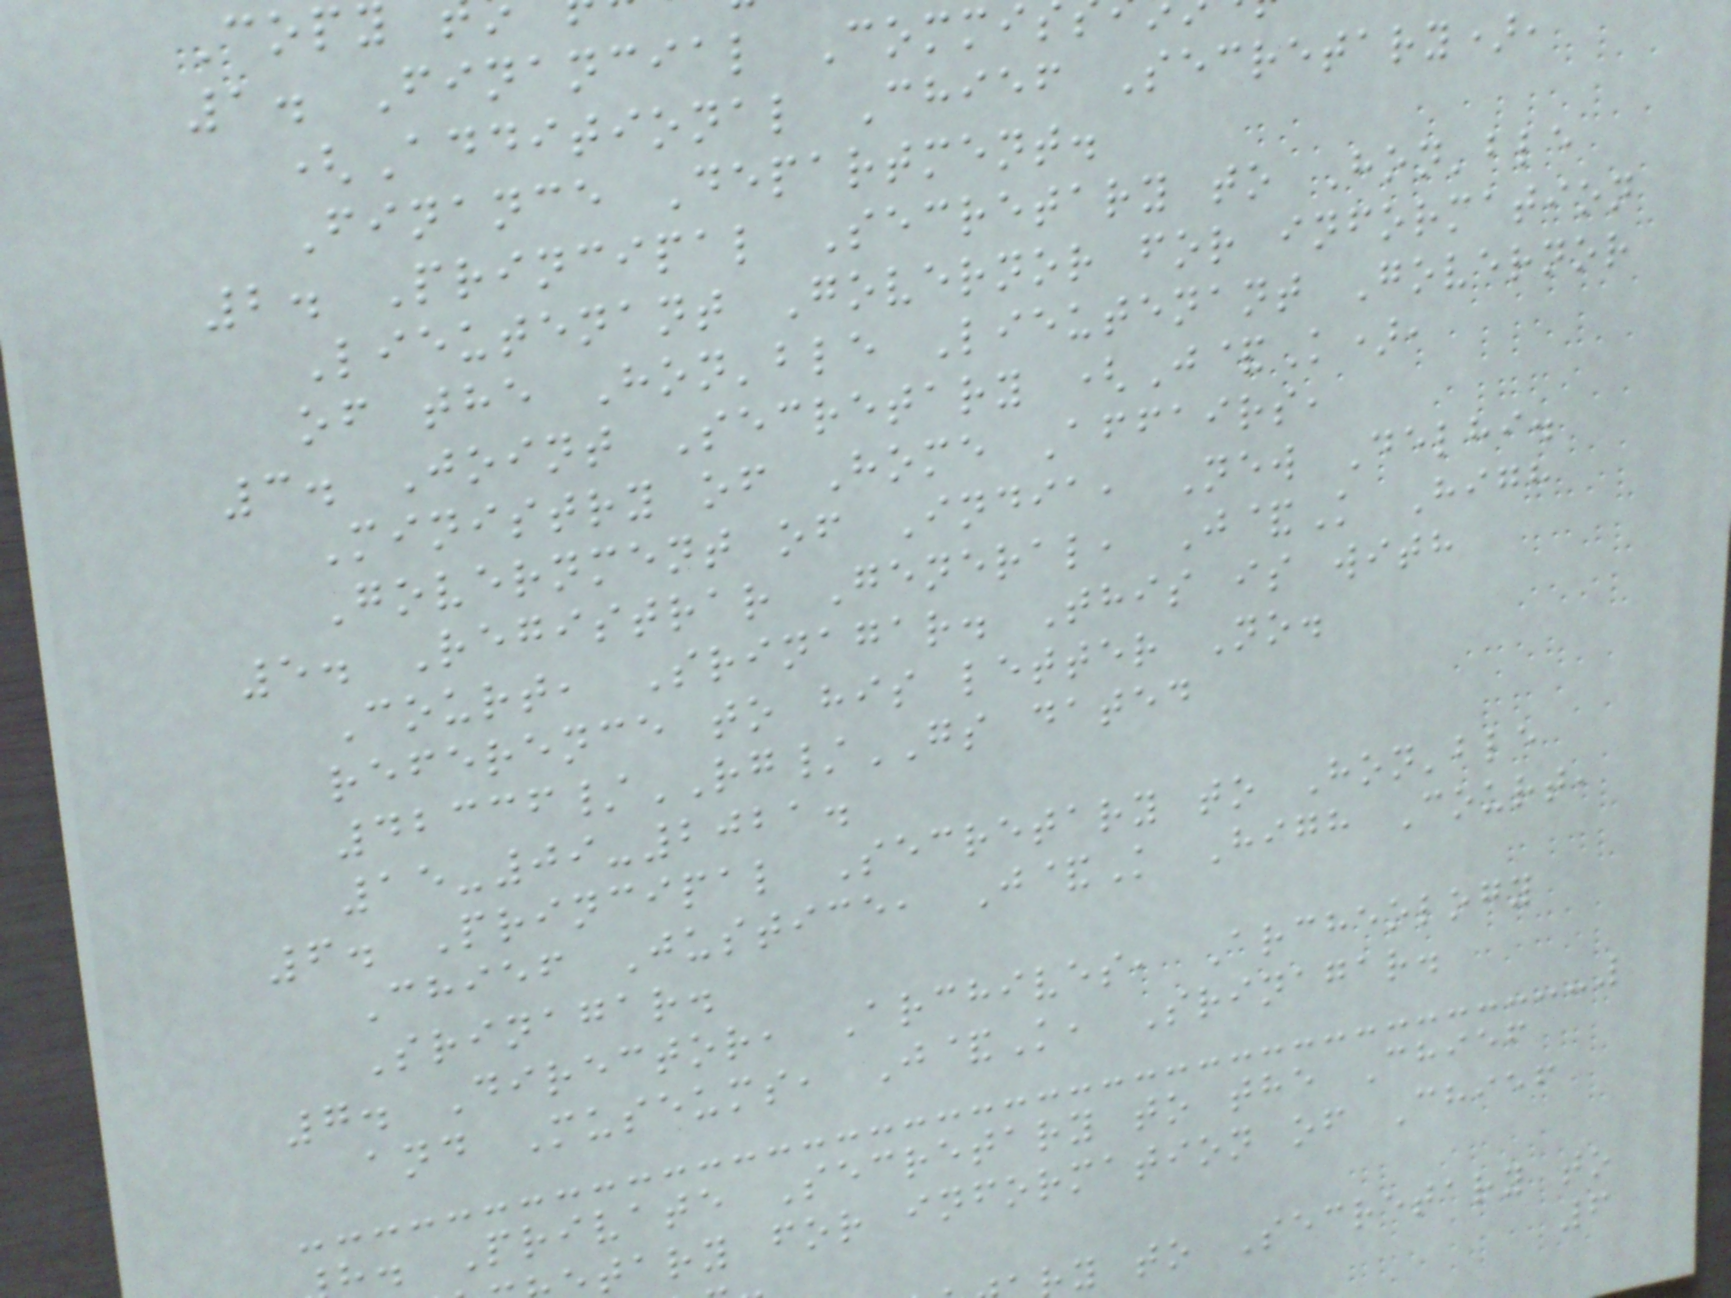Cop
1. Financial Commi
(Additional Chief Secretary),
Finance Department.
2. Principal Secretary to Hon'ble
Lieutenant Governor for information
of the Hon'ble Lieutenant Governor
3. Joint Secretary (J&K),
Ministry of Home Affairs,
Government of India, New Delhi.
5. Registrar General, J&K High
Court, Srinagar. This is with
reference to his letter No.
42336/RG/GS dated
15-09-2021.
6. Principal Secretary to Hon'ble
Chief Justice, J&K High Court,
Srinagar.
7. Director, Archives, Archeology
and Museums, J&K, Srinagar.
. Private Secretary to the Chief
tary for information of Chief
y to Secretary to
6
